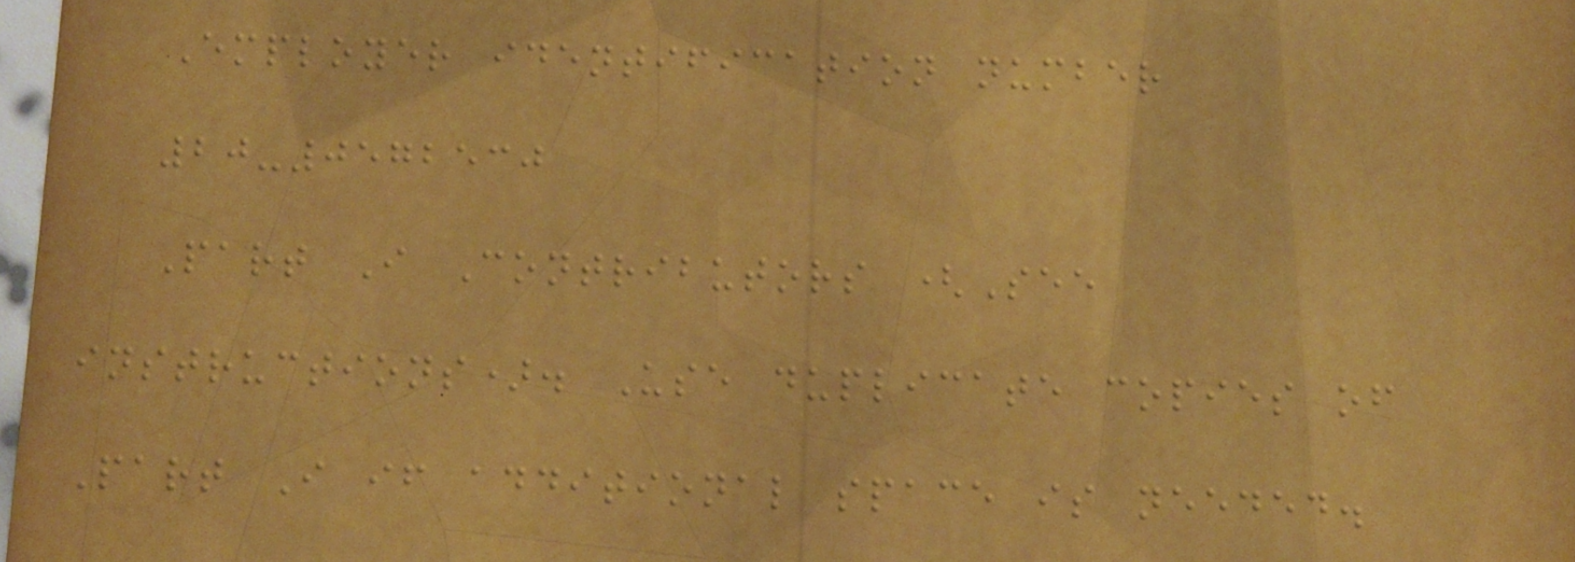Employer identification number
20-0572530
Part I Contributors (See
instructions). Use duplicate copies of
Part I if additional space is needed.
